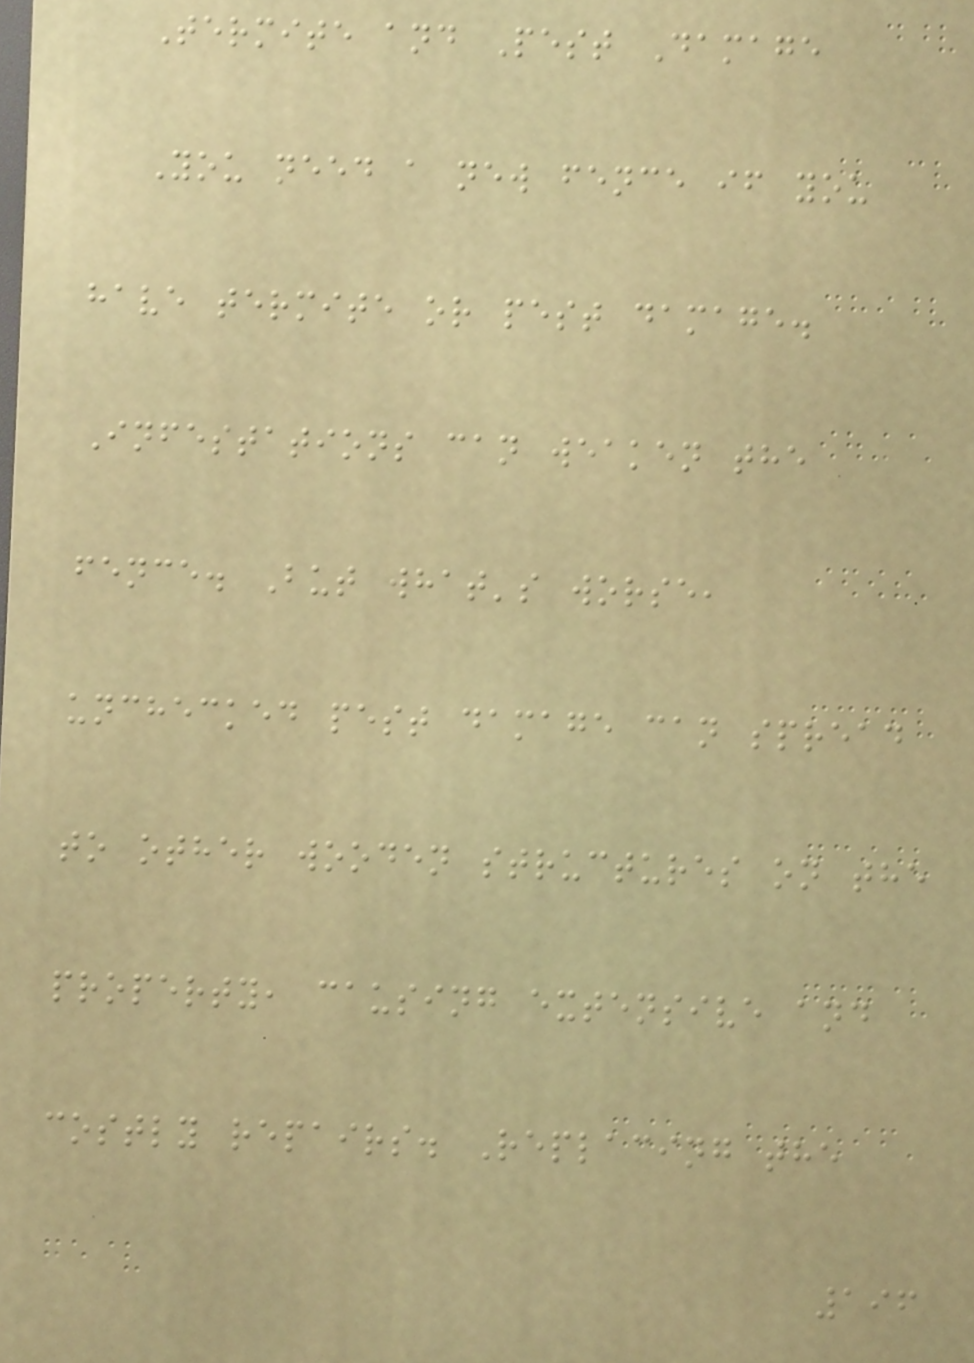Termite and Pest Damage
You need a new fence if you
have termite or pest damage.
Infestations can weaken the
fence. But what's worse,
unchecked pest damage can spread
to other wooden structures on the
property, causing extensive and
costly repairs. Replacing the
196
